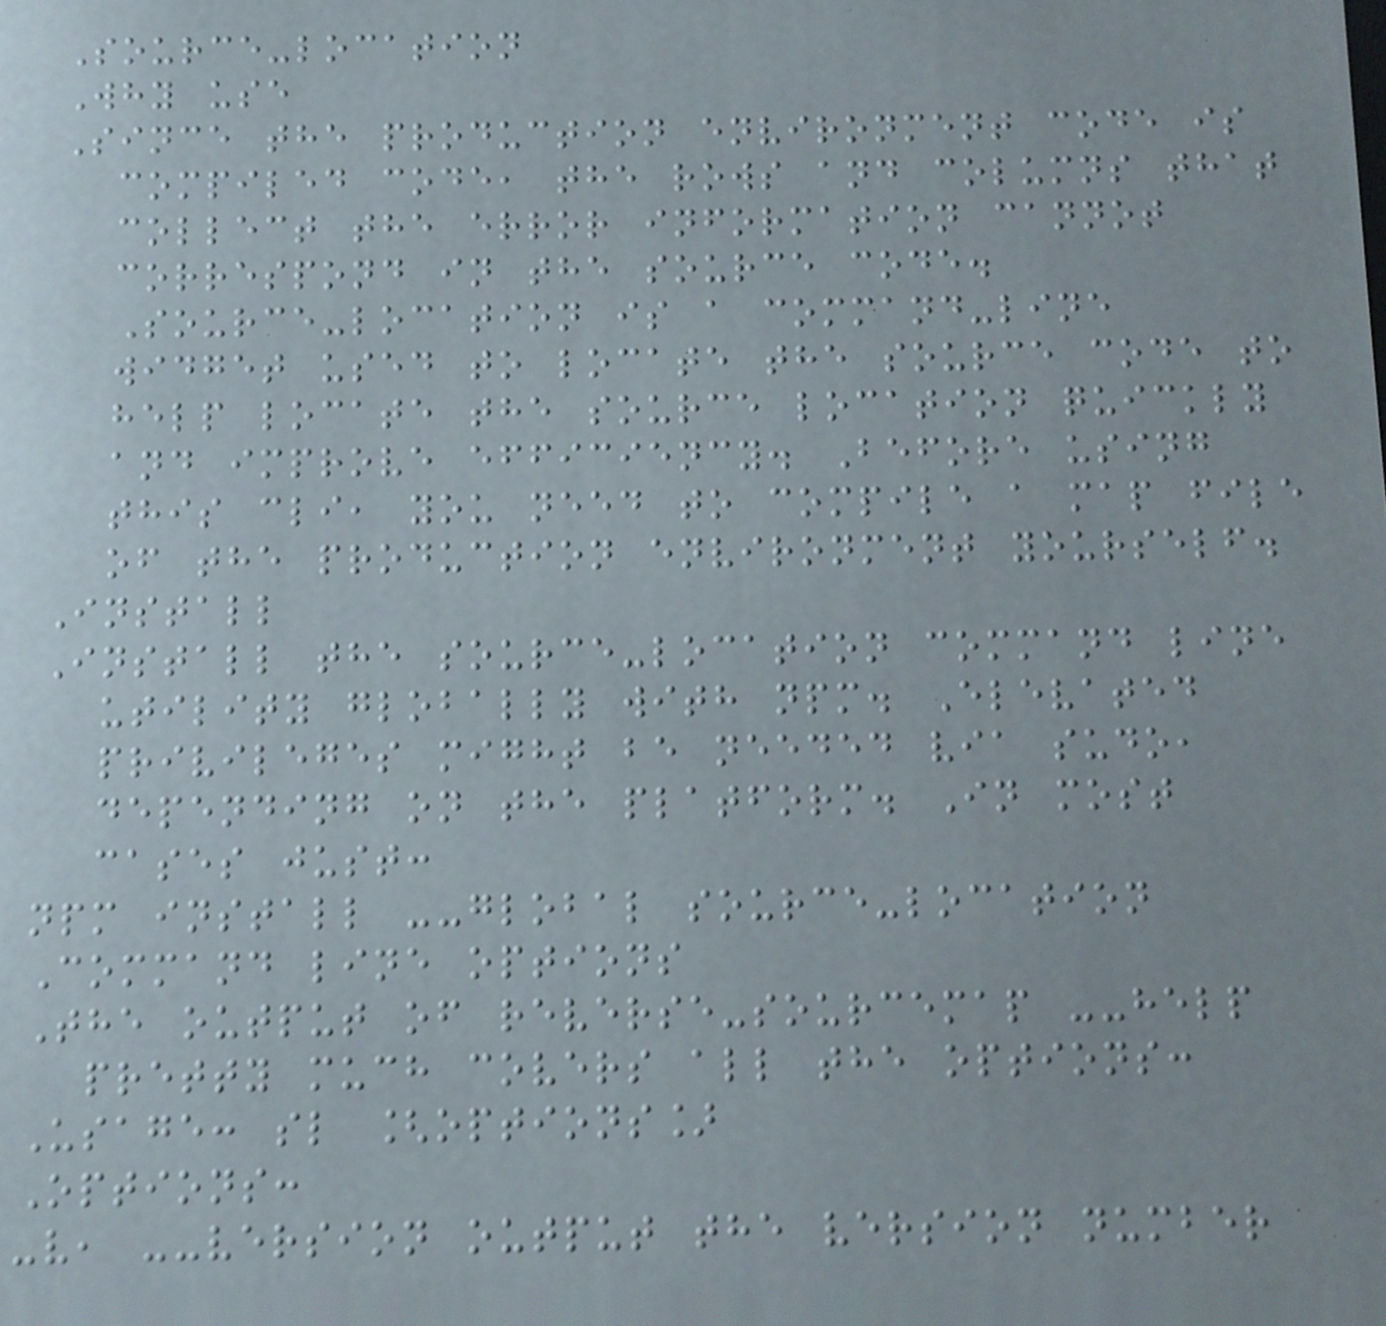Source-location
Why use
Since the production environment code is
compiled code, the rows and columns that
collect the error information cannot
correspond in the source code.
Source-location is a command-line
widget used to locate the source code to
help locate the source location quickly
and improve efficiency. Before using
this cli, you need to compile a map file
of the production environment yourself.
Install
Install the source-location command line
utility globally with npm. Elevated
privileges might be needed via sudo,
depending on the platform. In most
cases just:
npm install --global source-location
Command line options
The output of reverse-sourcemap --help
pretty much covers all the options:
Usage: sl [options]
Options:
-v, --version output the version number
